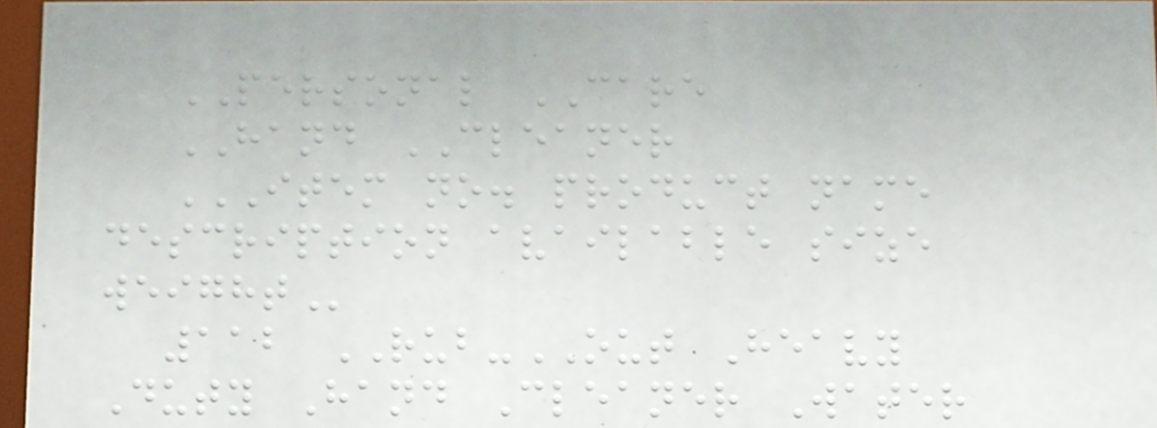PERSONAL CARE
HAND CLEANER
ITEM NO. PRODUCT NAME
DESCRIPTION AVAILABLE SIZE
WEIGHT
112 RUB-OUT Heavy
Duty Hand Cleaner Water
